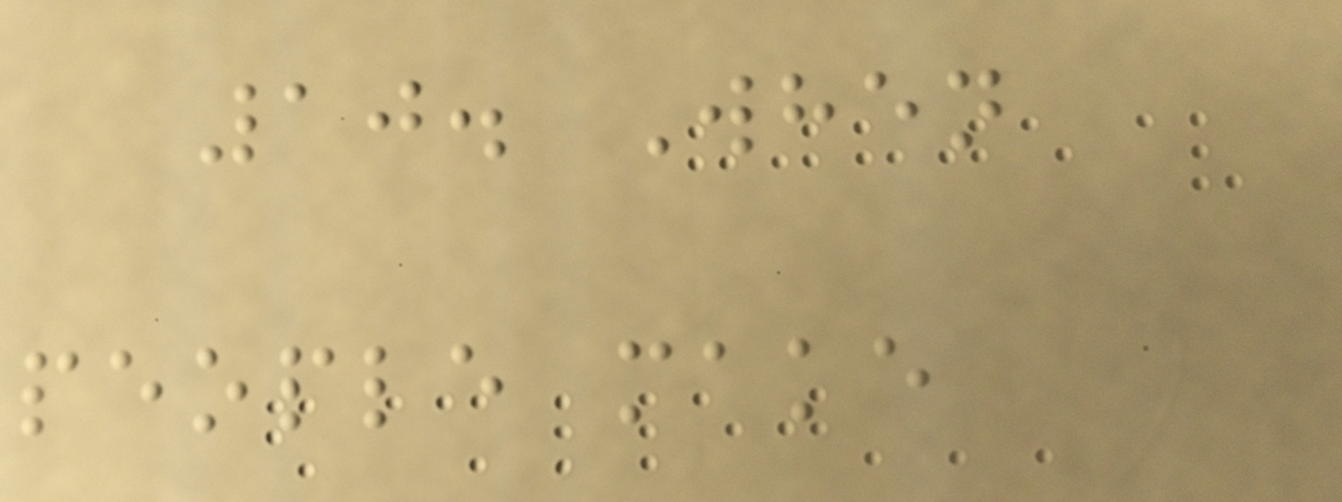10. When
people make
